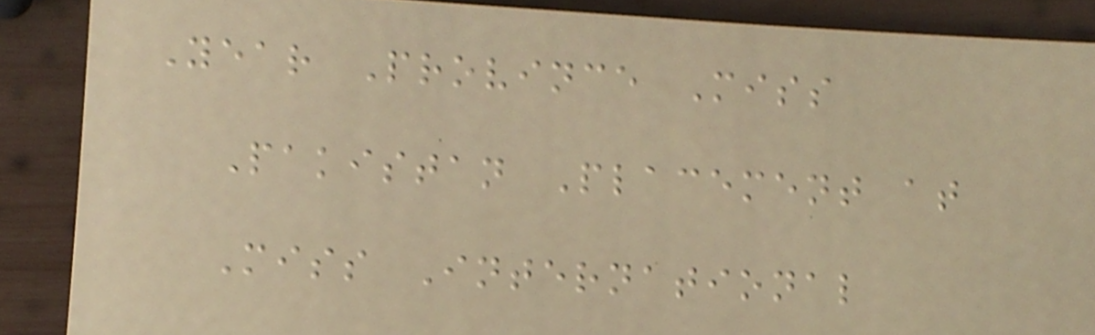Year Province Miss
Pakistan Placement at
Miss International
